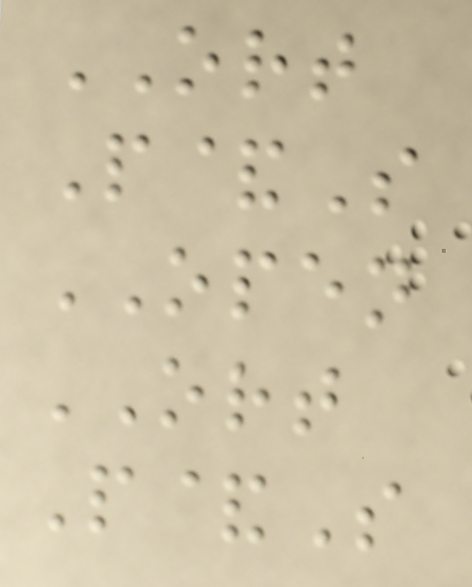ORT
P&S
OPEN
ORT
P&S
